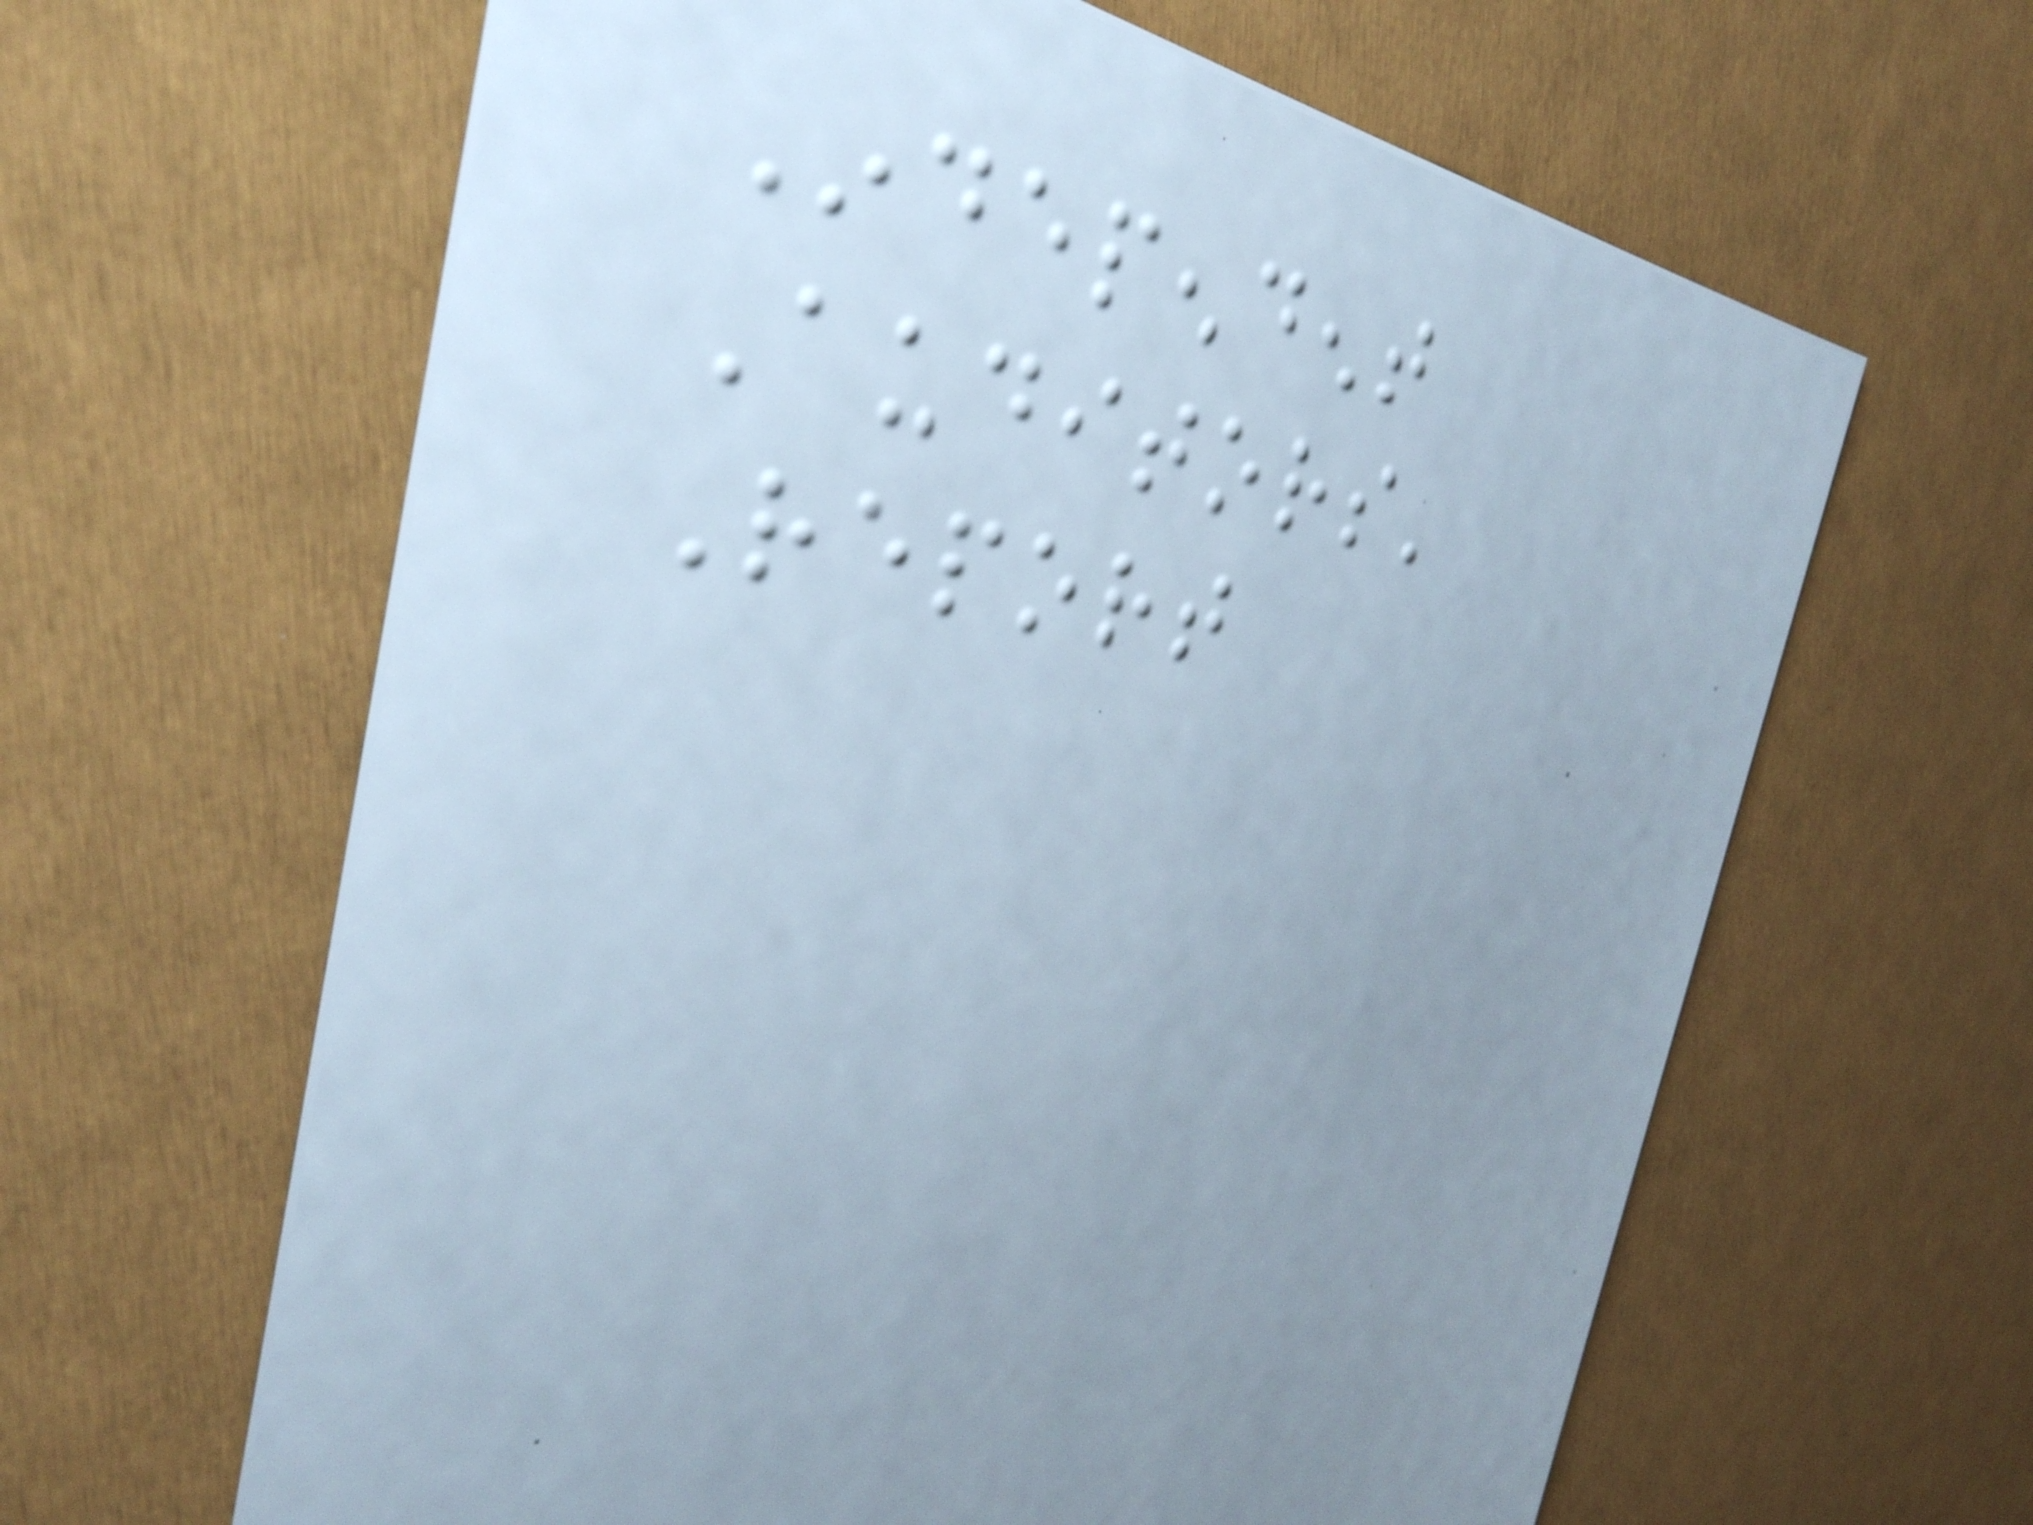Independent
Auditors'
Report
